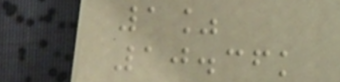1%
10.36k
